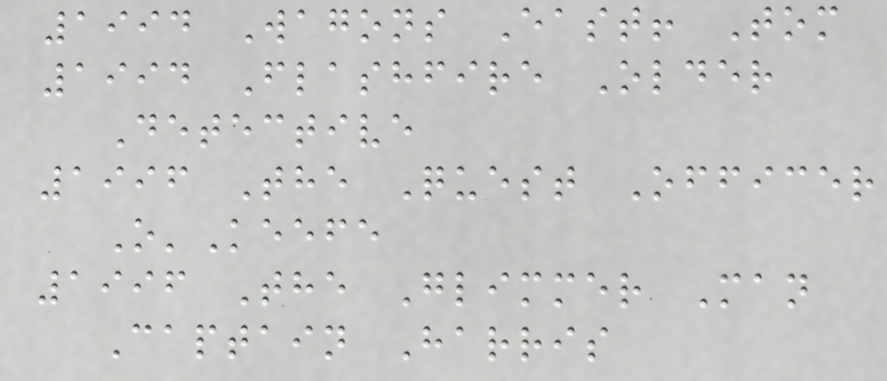1994 Wagons East! Tom
1994 Flashfire Older
Detective
1996 The Quest Officer
O'Keefe
1996 The Glimmer Man
Captain Harris
